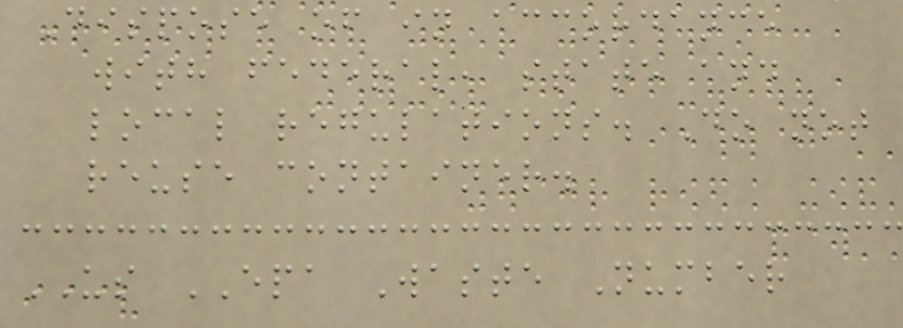Dispose of in accordance
with federal, state and
local regulations. Do not
reuse container.
US EPA Waste Number
